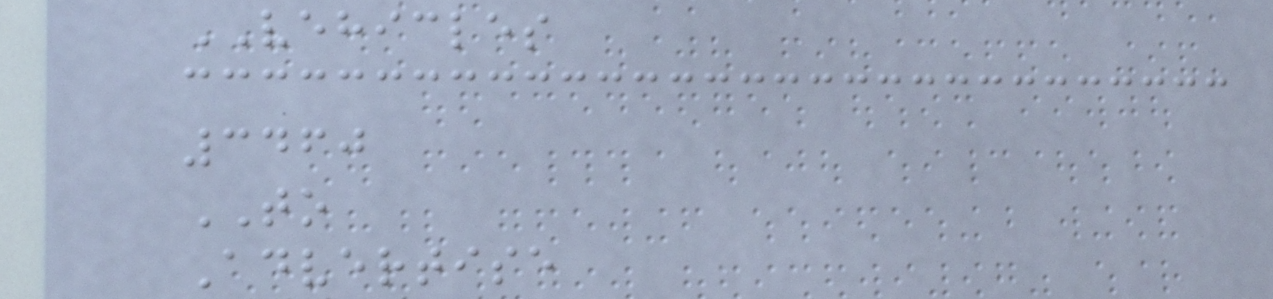VEHICLES
3460
TO
Advertise
